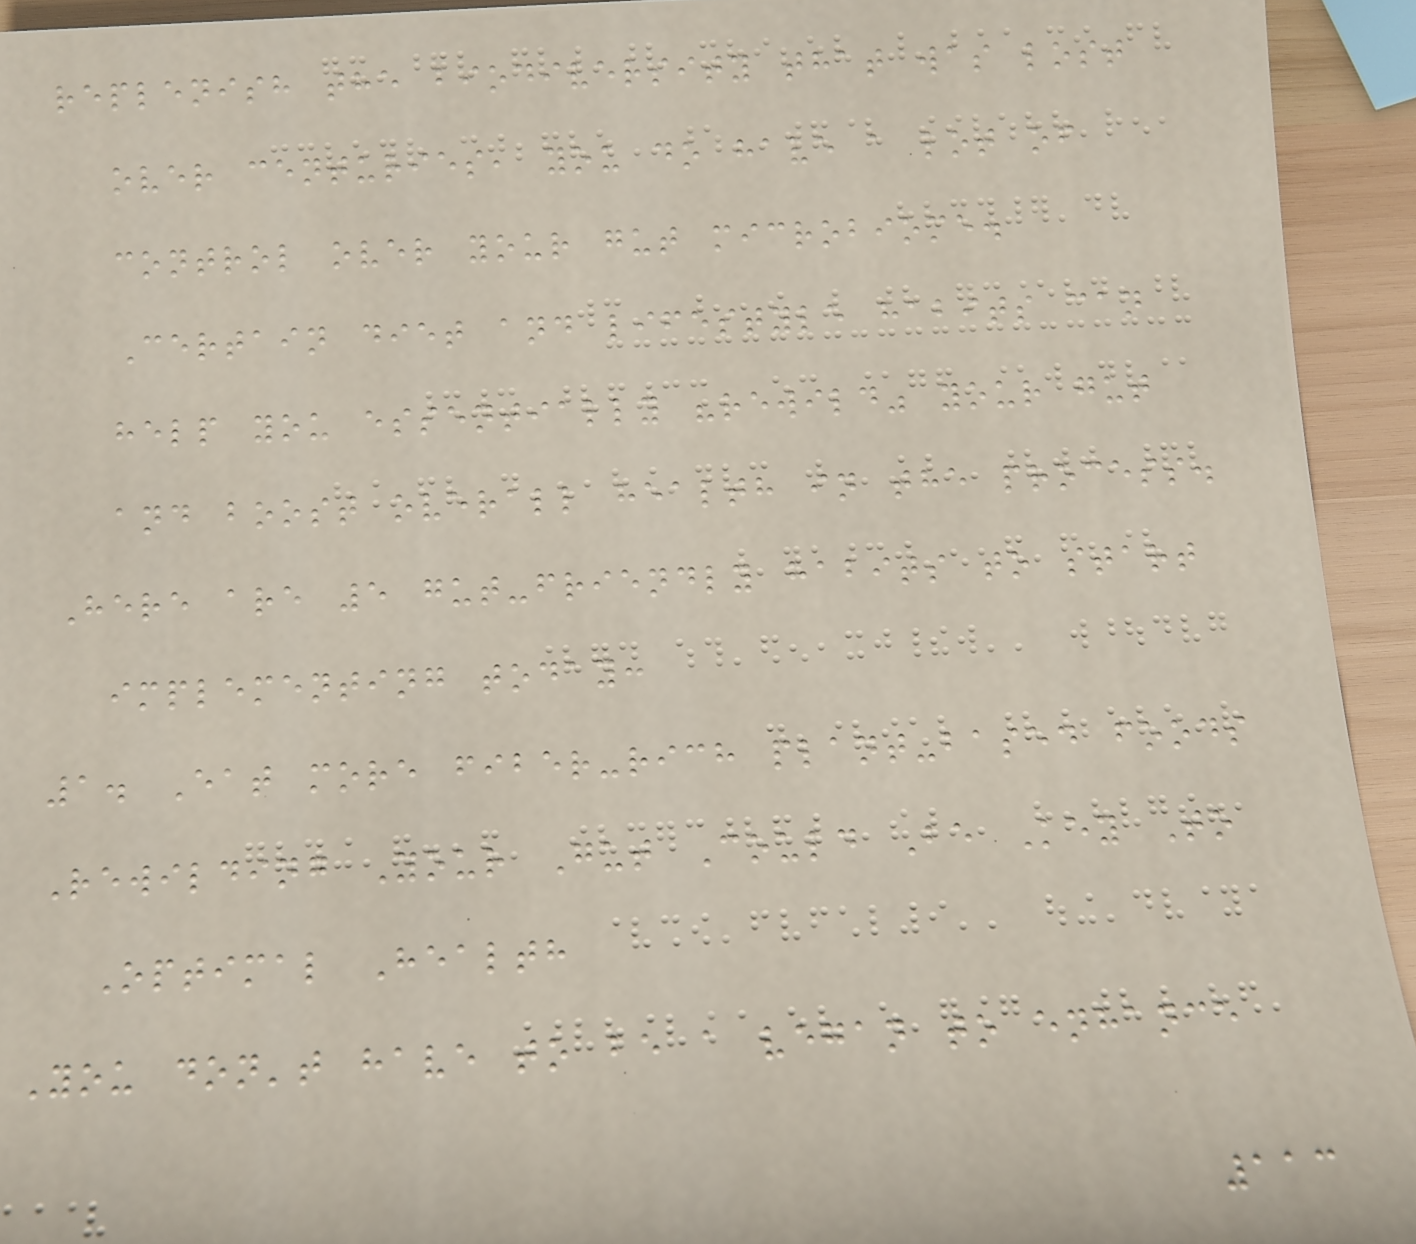replenish the biodiversity that was lost
over centuries, you do have a lot of
control over your gut microbiome.
Certain diet and lifestyle habits can
help you essentially "rewild" your gut
and boost overall health in the process.
Here are 5 gut-friendly habits to start
implementing today:
1. Eat more fiber-rich plant-based foods
Rewilding Your Gut Could Be Key To
Optimal Health
You don't have to be a vegan to enhance
113
